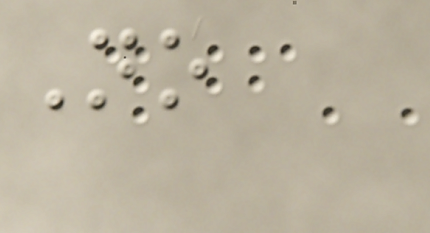No
